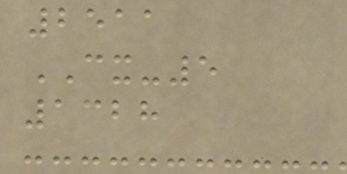2511
CX-5
1328
